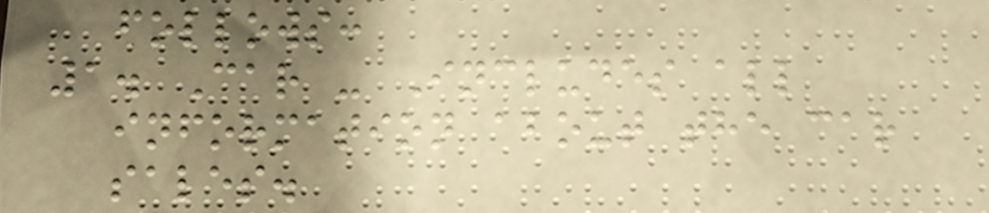follows:
1. Car - Includes all
information about the car
sales.
